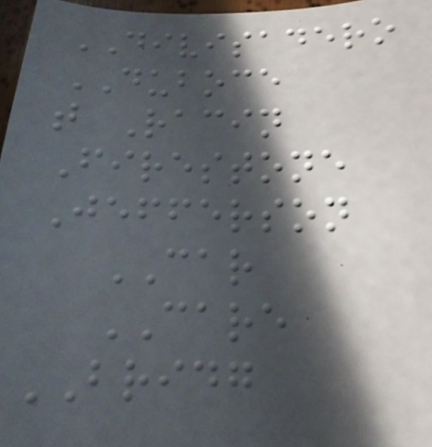DIVISADERO
DUBOCE
t Racin
Firestone
Jefferson
CAR
CARE
BRIDG
